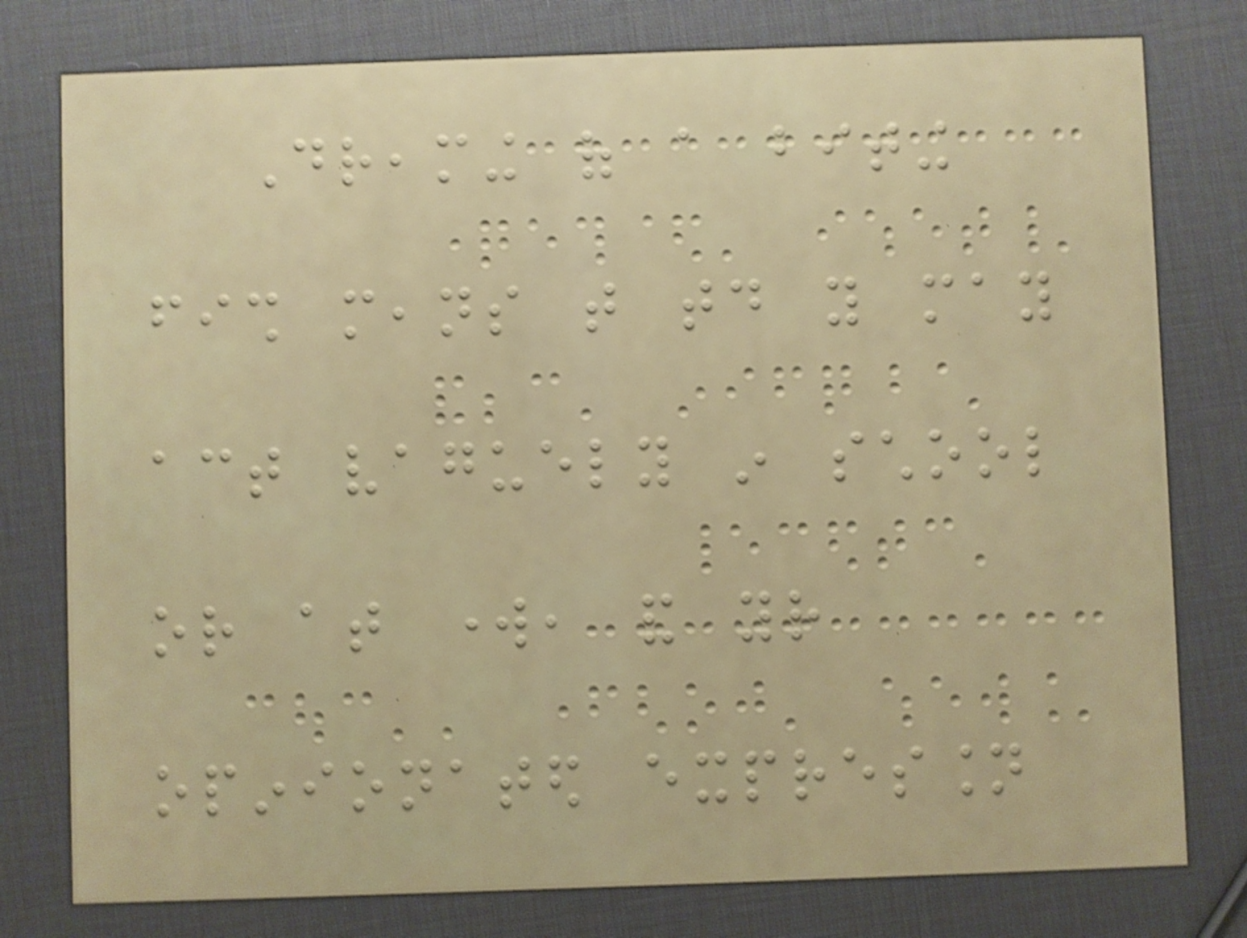Dreaming of a biting
fish means that today you may
act vaguely in school
or at work, and your
opinionated expression
